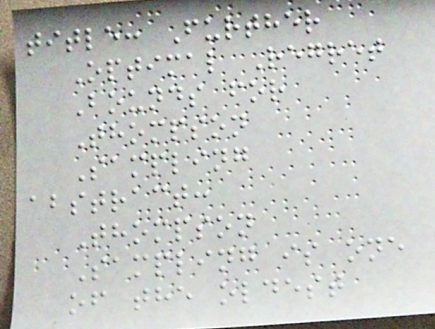title: Further
Optimal Regret
Bounds for
Thompson
Sampling
abstract:
Thompson
Sampling is one
of the oldest
